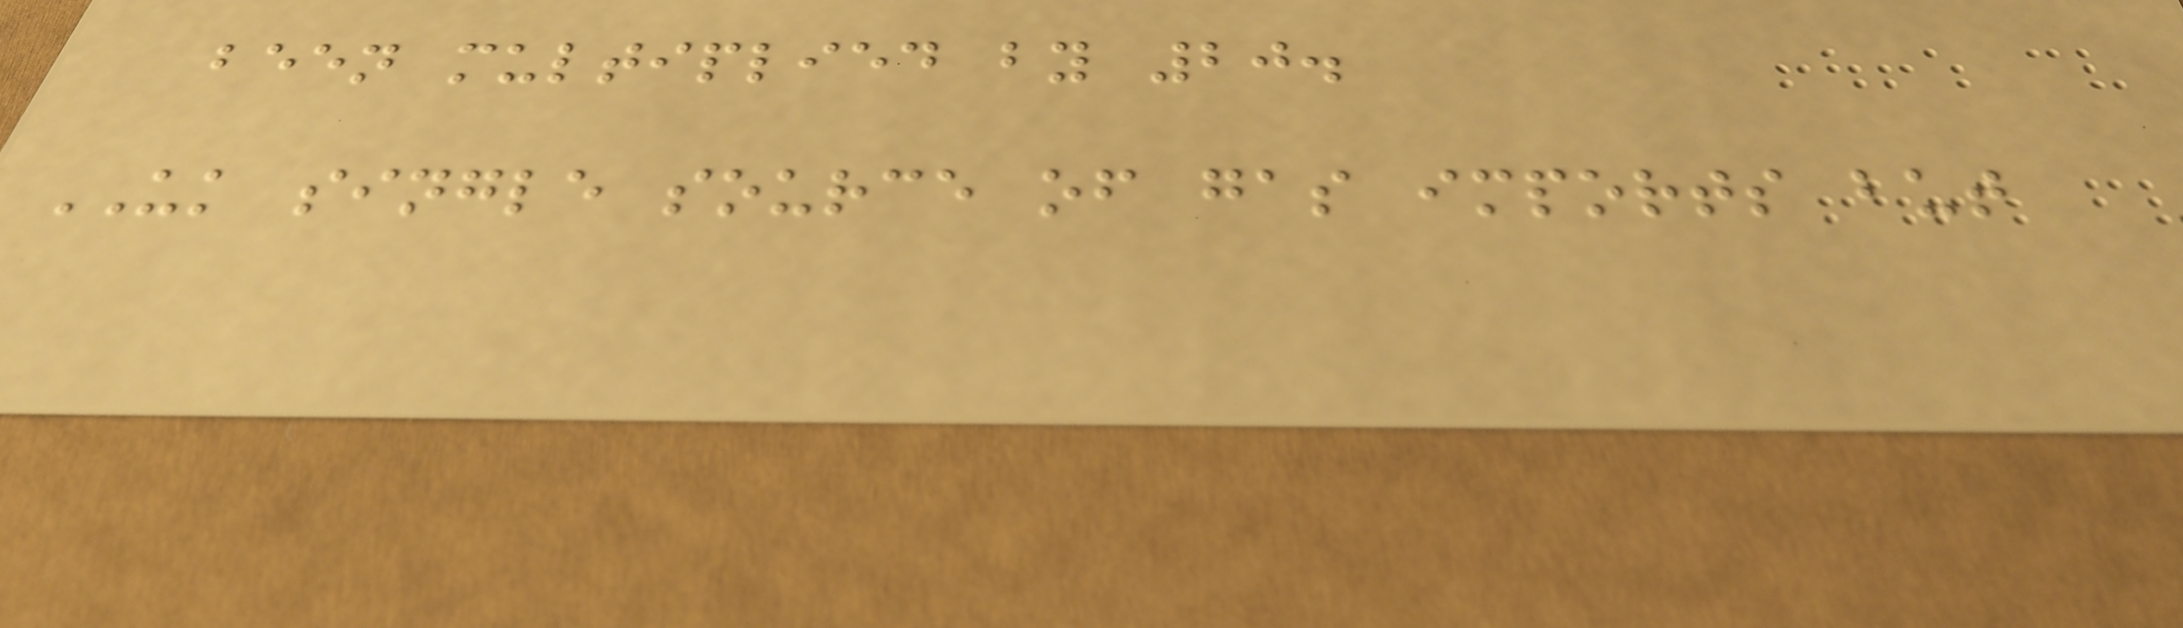been multiplied by 20.
UK single source of gas imports but
